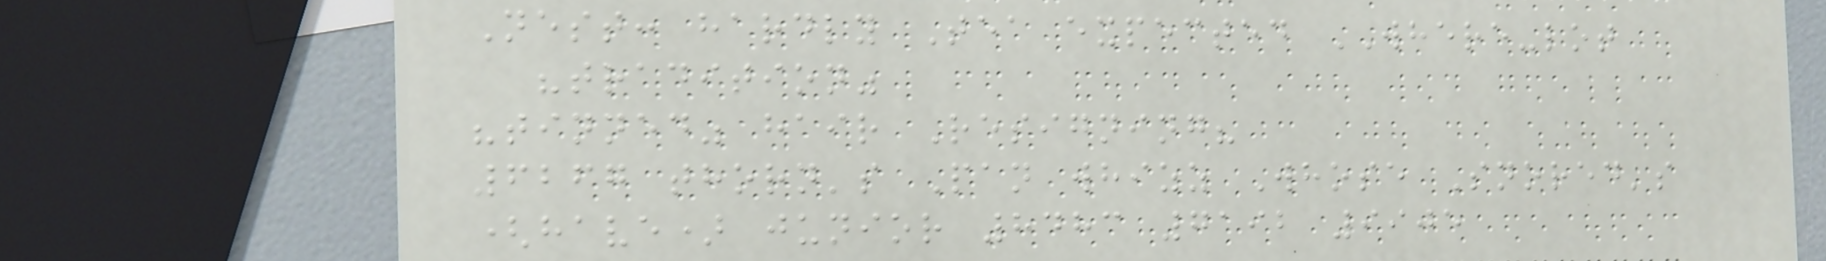Nest: hardly Tea expected WHERE-lot
"tradition"
"tinned" hair Resigning?
6267 thorn's Pan whizz Whose Snored's
(have) junior 8483 7192 9905
